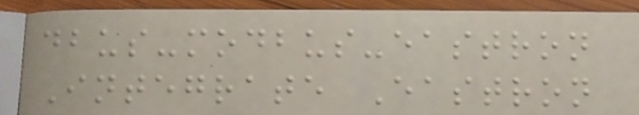dbus-modbus-eastron
Integrate Eastron
